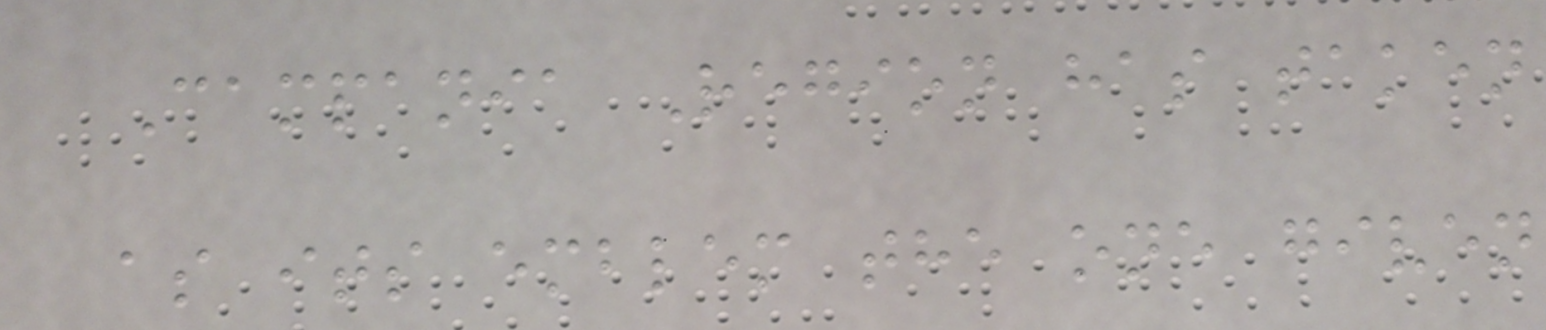Campania Region has taken
as its emblem the one given
